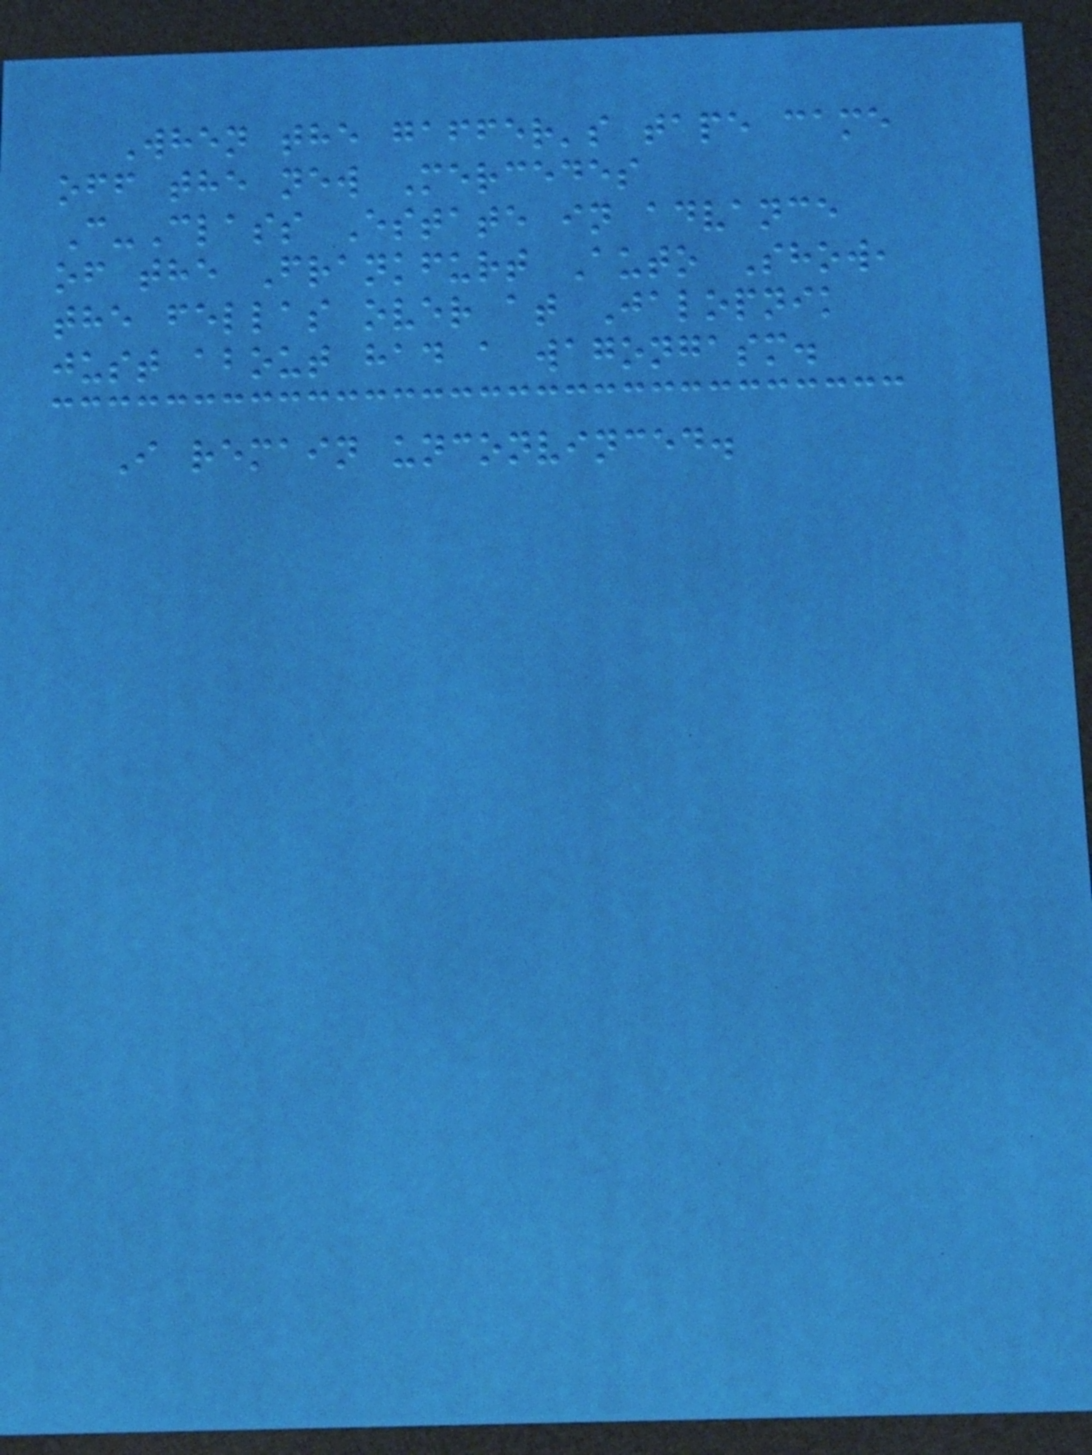When the gaffer's tape came
off the new Mercedes
C-Class Estate in advance
of the Frankfurt Auto Show,
the fellas over at Jalopnik
just about had a wagongasm.
I remain unconvinced.
